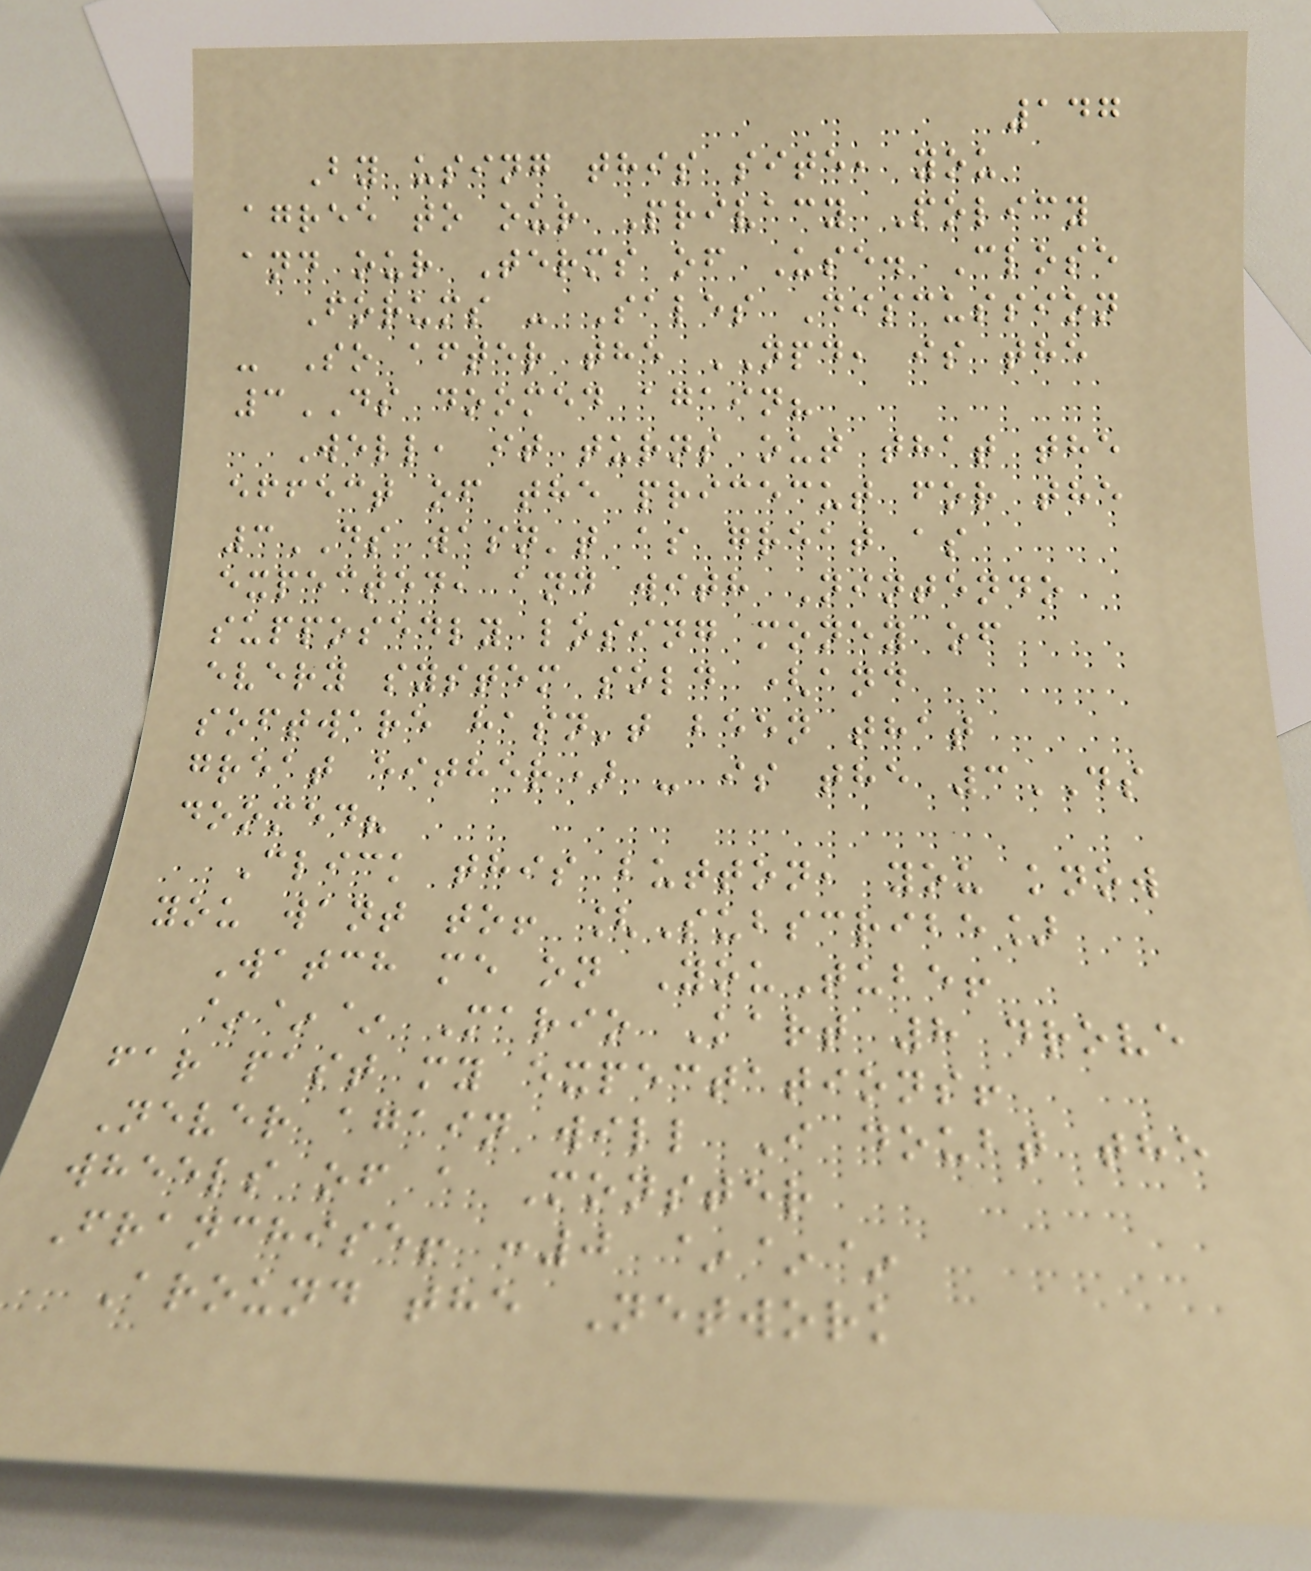147
By using this site, you
agree to our Privacy Policy
and our Terms of Use. Close
Forums - Sales Discussion
- So after the NPD, is the
3DS doomed again?
Well, it turns out that the
effect of the pricecut for the
3DS wasn't as great as
expected, and with Nintendo
supposedly losing money of
every system sold (and
software hasn't been that
great either) - is the 3DS
doomed?
Click this button, you know
you want to! [Subscribe]
Watch me on YouTube!
~~~ Mario Kart 8 drove
far past my expectations!
Never again will I doubt the
wheels of a Monster
Franchise! :0 ~~~
Around the Network
